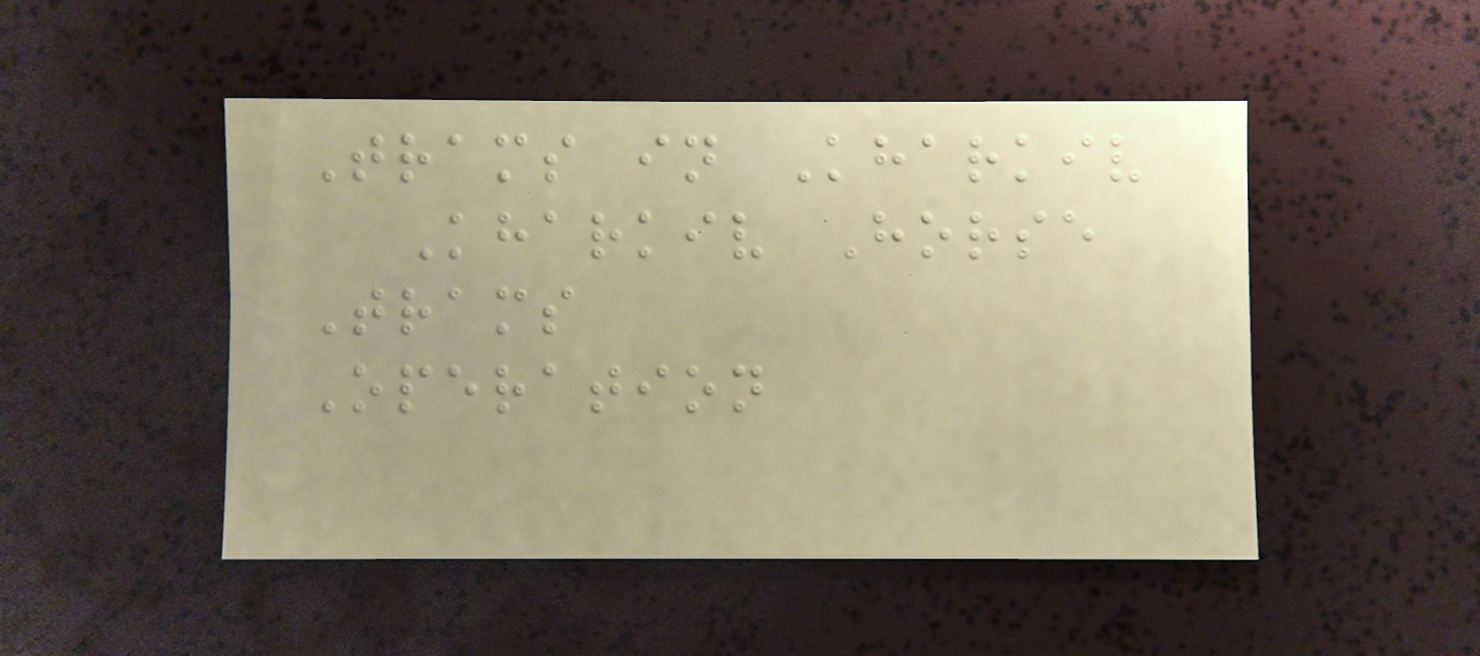Trams in Kharkiv
Kharkiv Horse
Trams
Operation
